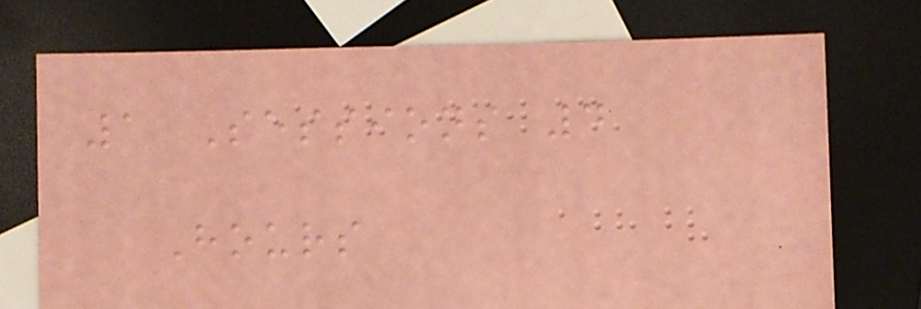1 Sessions 4
Hours
